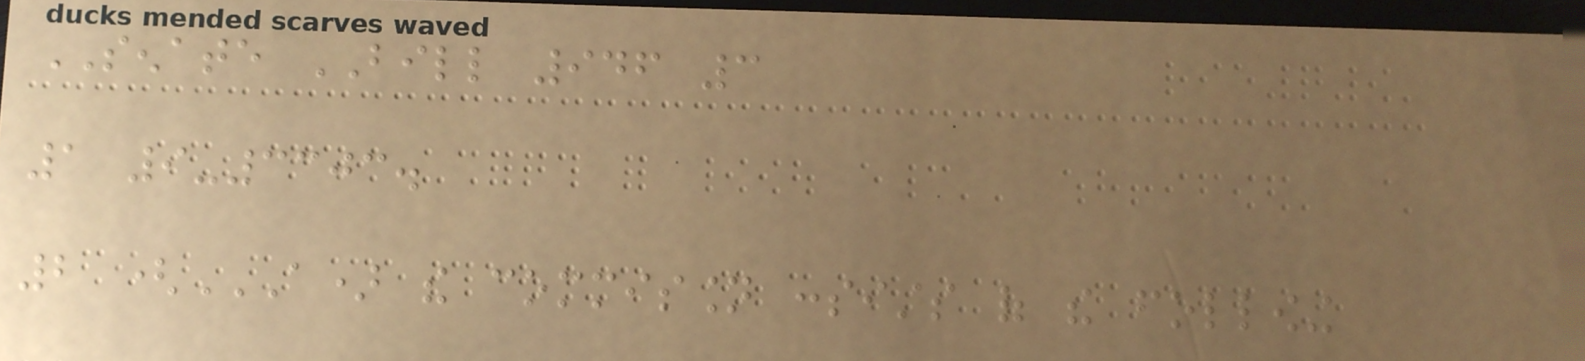SENATE BILL 946 3
1 9-3303.
2 (A) THE COMMISSION CONSISTS OF THE FOLLOWING
